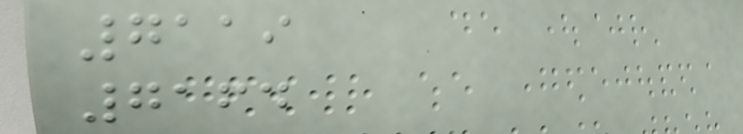7119
7164
